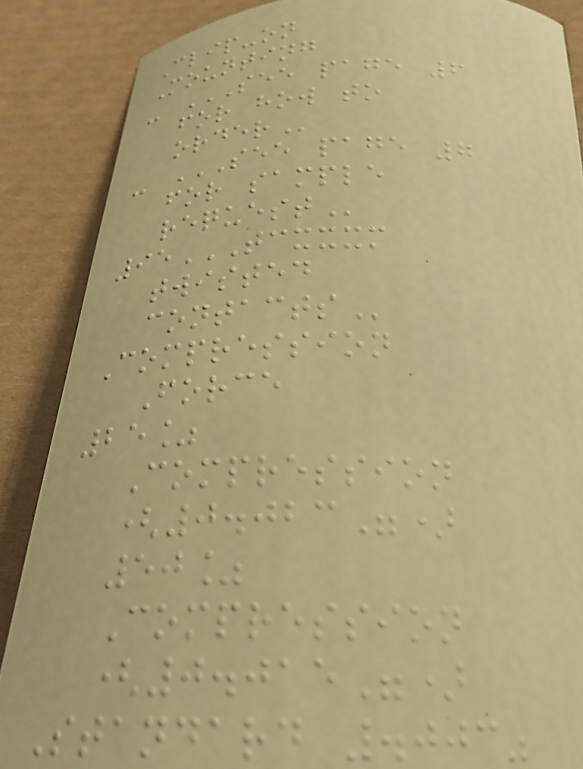Clip-on
Mounting
- SEE PAGE 6
FOR HOW TO
ORDER
- SEE PAGE 7
FOR SAMPLE
REQUEST
95TCXXXM
TWISTED
CONTACTS
Compression
Force
25%
Compression
(0.023")
50%
Compression
(0.015")
Standard .003"
